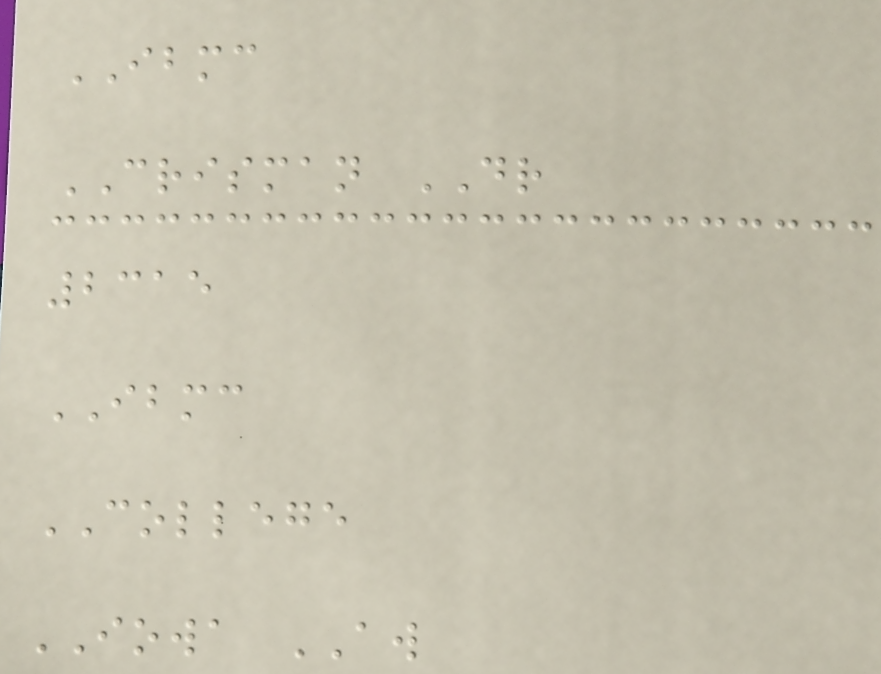IBMC
CRISMAN DR
2315
IBMC
COLLEGE
IOWA AW
